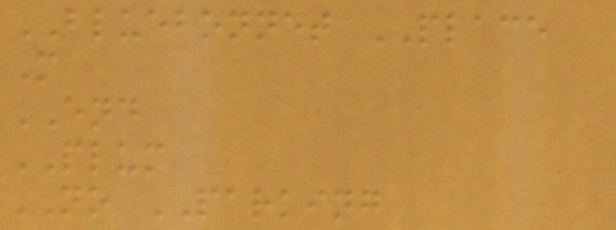BLUEBONNET PLACE
M
END
PLUM
NO PARKING
